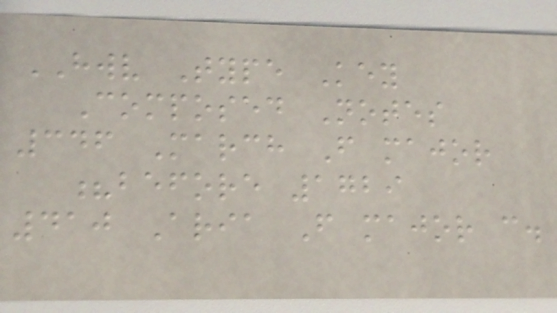HWV Type Key
Composed Notes
346 March F major
?before 1729
410 Aria F major c.
